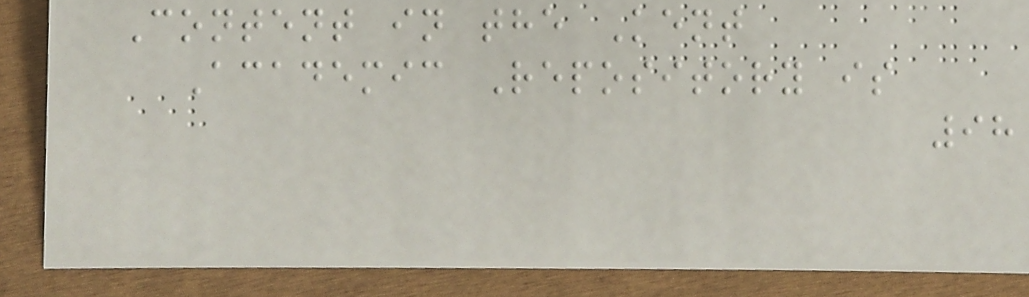Content in the Kent
Academic Repository is
98
